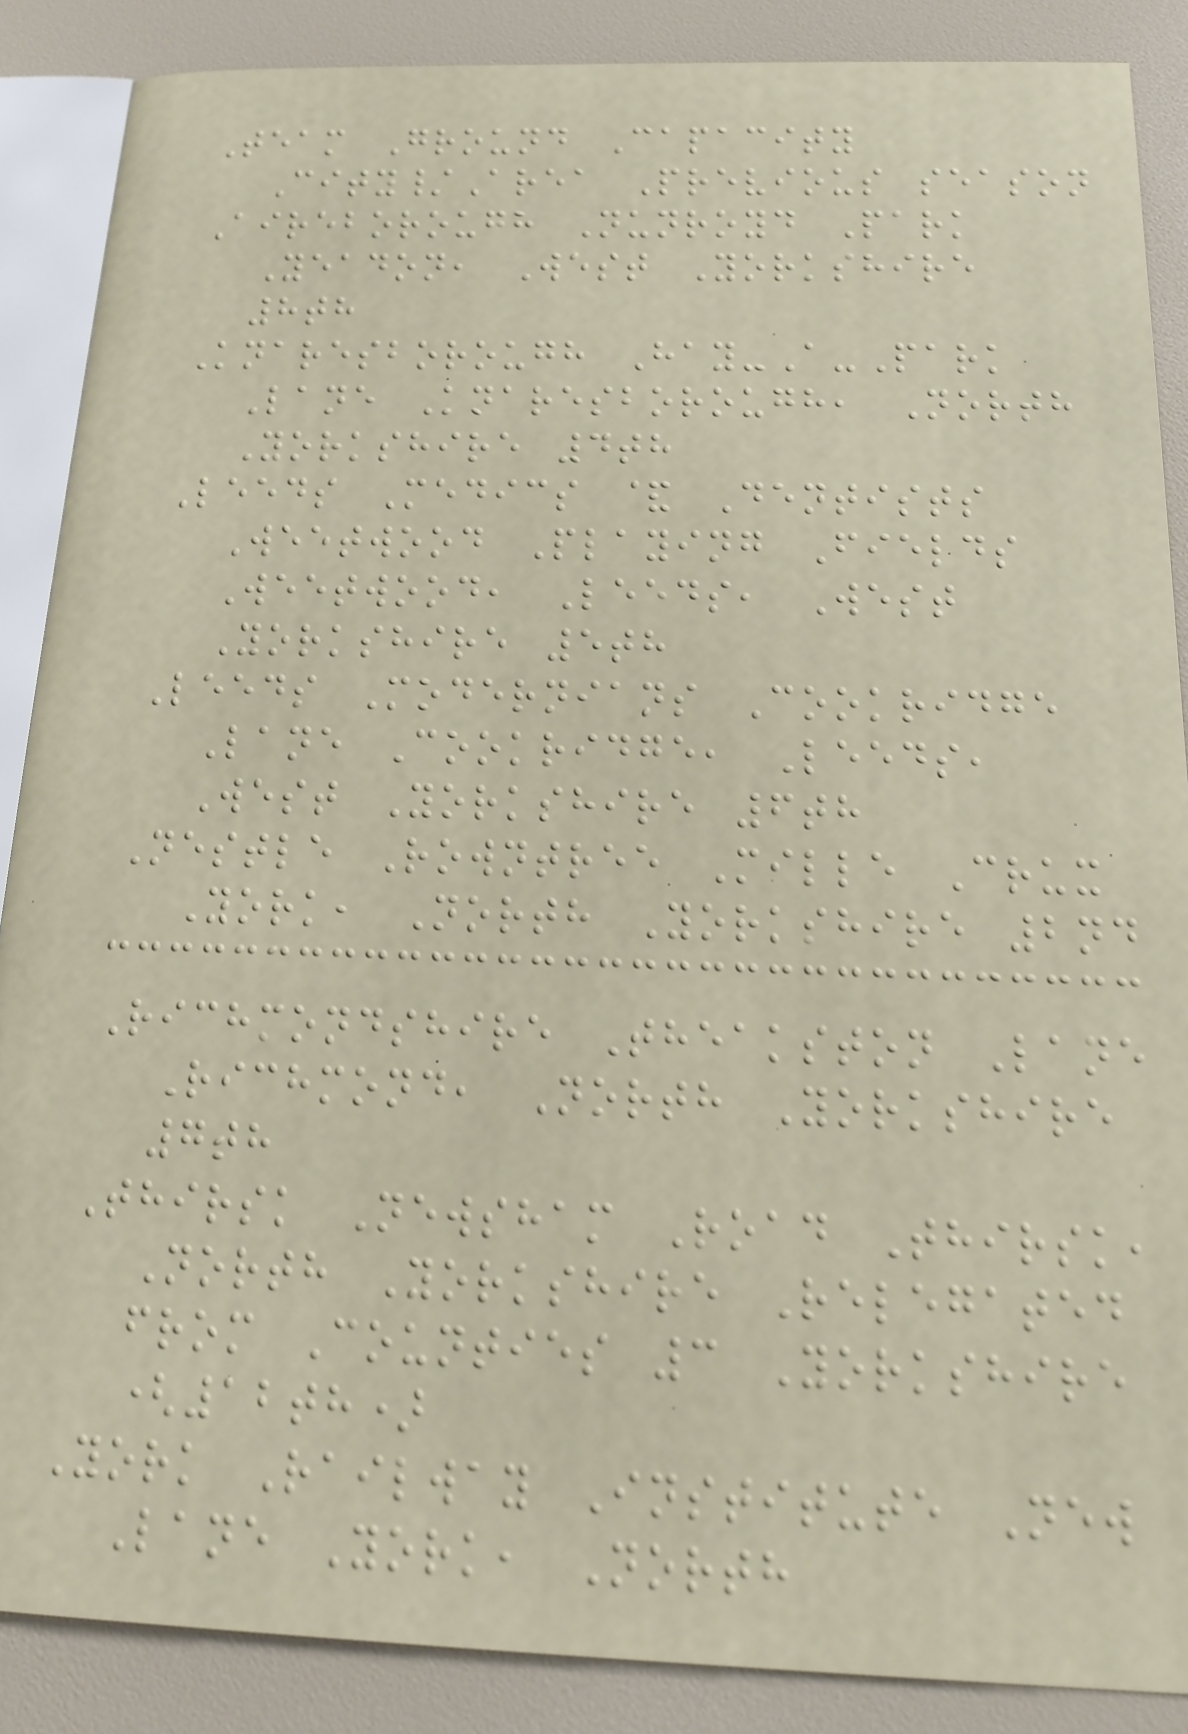Team Ground Capacity
City/Area Previous season
Aireborough Nunroyd Park
Yeadon, West Yorkshire
8th
Knaresborough Hay-A-Park
Lane Knaresborough, North
Yorkshire 4th
Leeds Medics & Dentists
Weetwood Playing Fields
Weetwood, Leeds, West
Yorkshire 5th
Leeds Modernians Cookridge
Lane Cookridge, Leeds,
West Yorkshire 6th
Nestle Rowntree Mille Crux
York, North Yorkshire 2nd
Richmondshire Theakston Lane
Richmond, North Yorkshire
7th
Thirsk Newsham Road Thirsk,
North Yorkshire Relegated
from Counties 3 Yorkshire
(12th)
York Railway Institute New
Lane York, North
